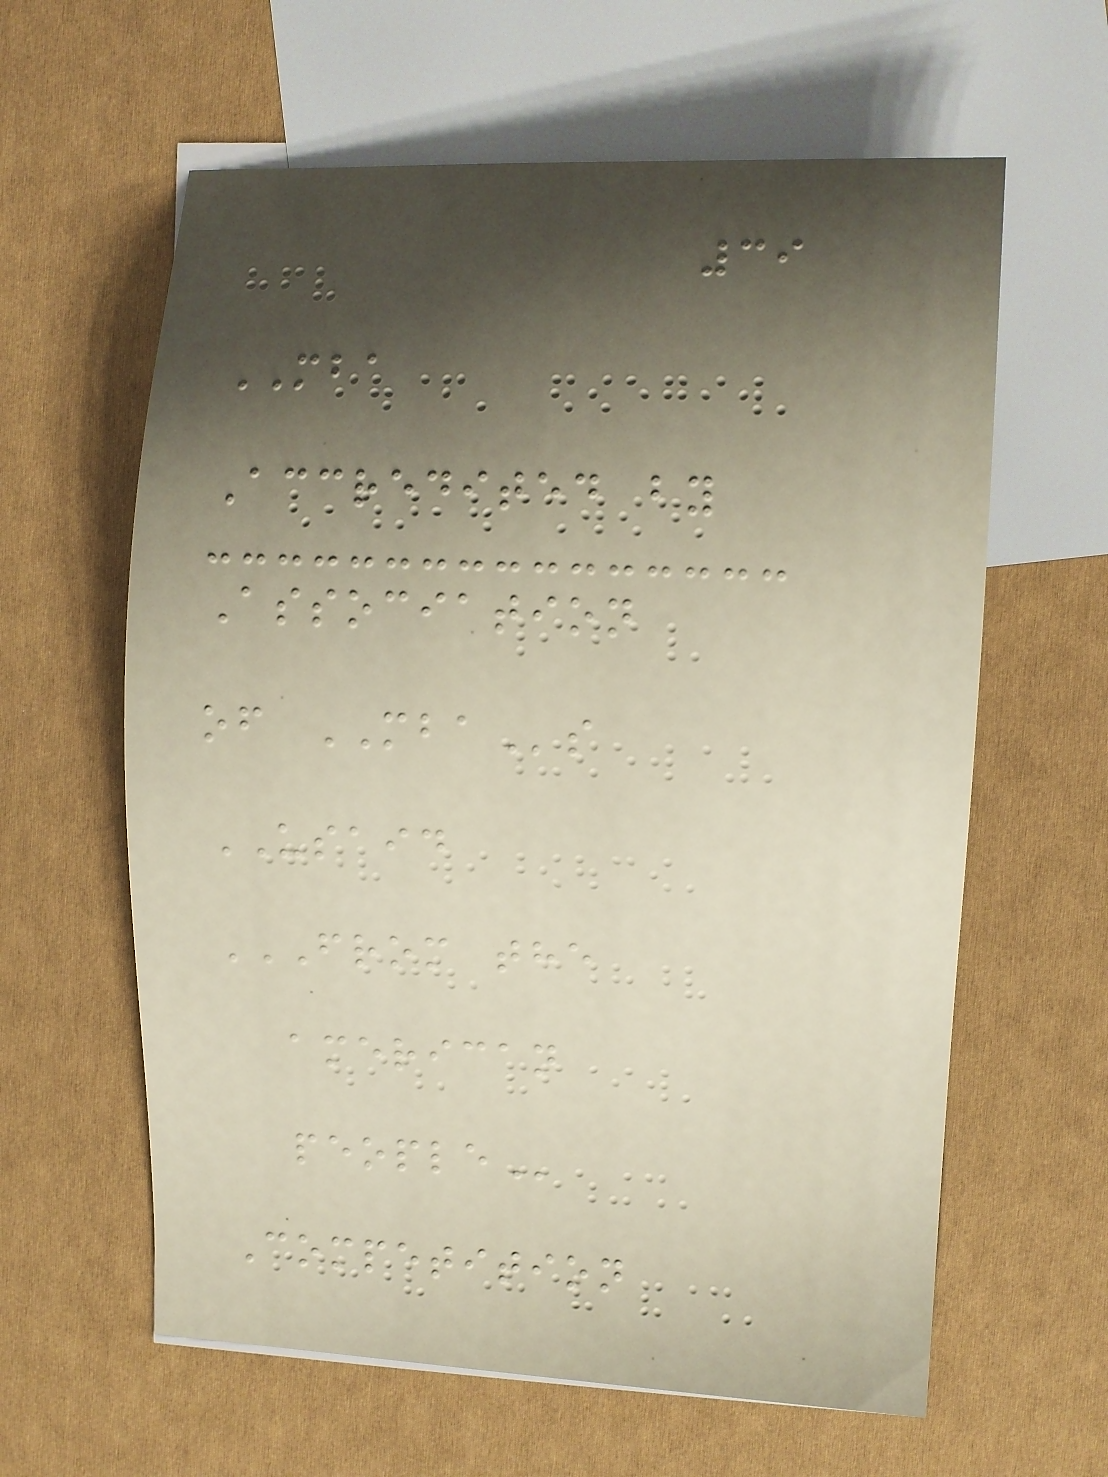39
MBA
Accredited by
Association
of MBAs
USAID
FROM THE
AMERICAN
PEOPLE
Competition
